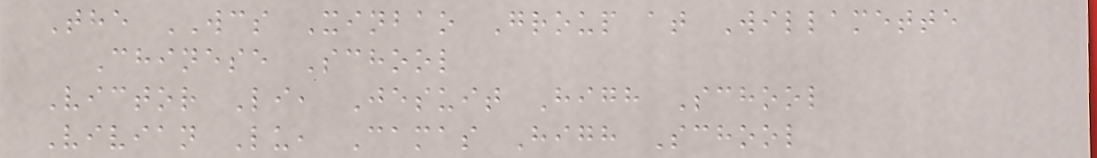The WCS Xinbao Group at Willamette
Chinese School
Victor Li, Jesuit High School
Vivian Lu, Camas High School
